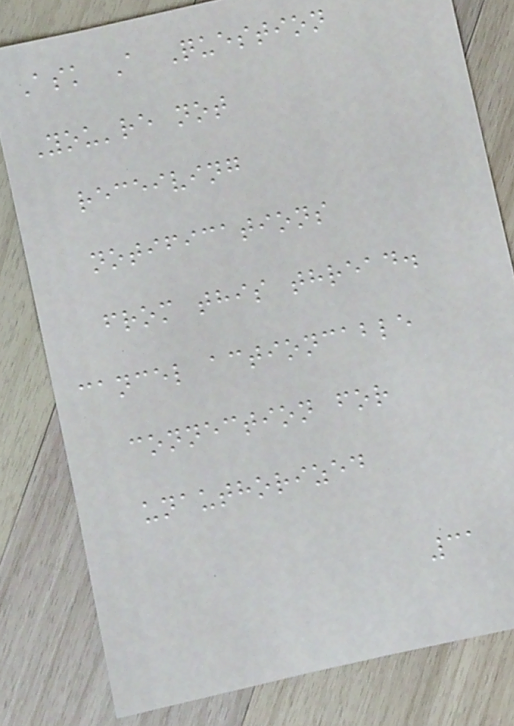Ask A Question
You're not
receiving
notifications
from this thread.
cancel actioncable
connection for
unauthorized
31
